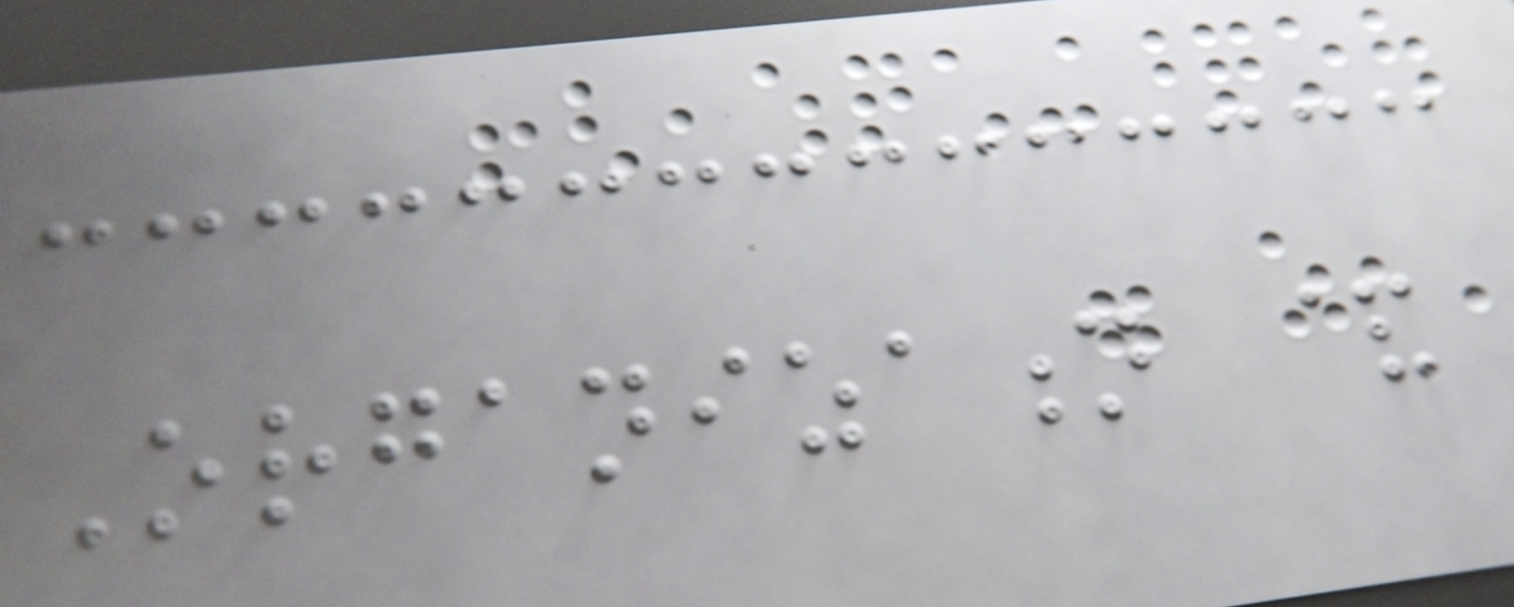Organization &
